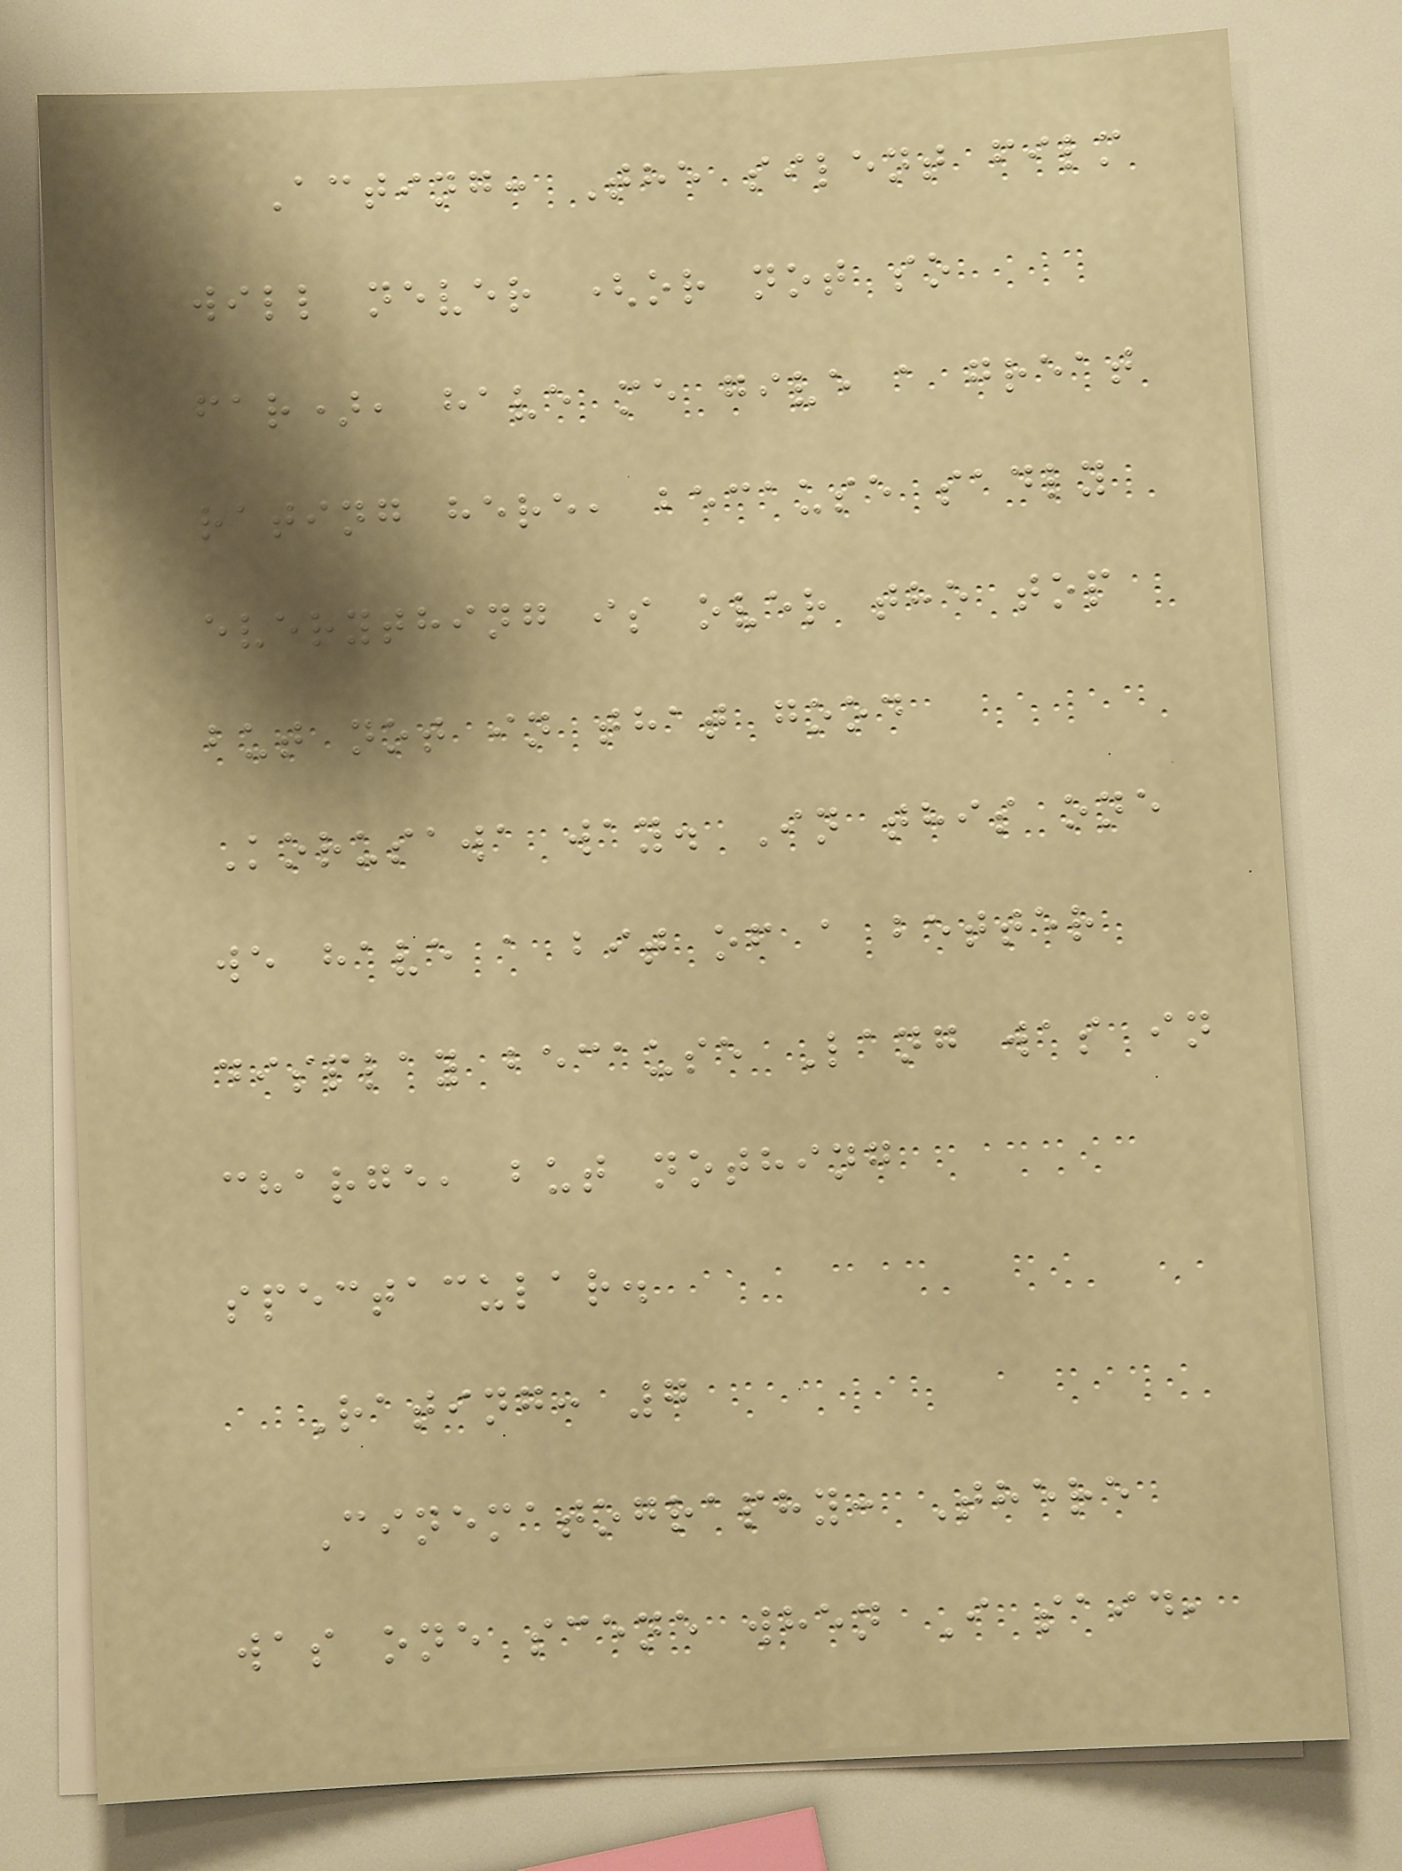Acting: The silent film
will never (or not so
far), have me give a great
rating here, because sadly
everything is over the top
but not in that good
Korusawa way. In this one
we have a bit of a better
display because Lang was in
charge, but nothing
spectacular.
Rating: 7
Cinematography: There
was one scene when I said,
